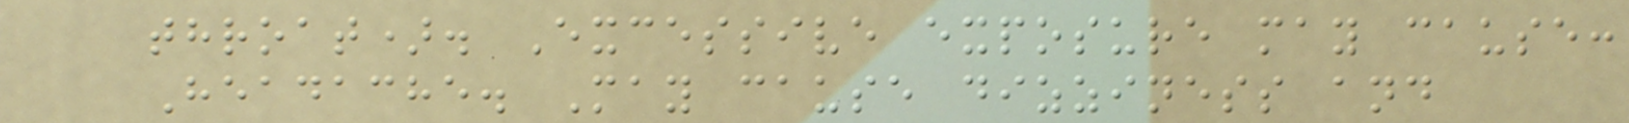throat). Excessive exposure may cause:
Headache. May cause dizziness and
